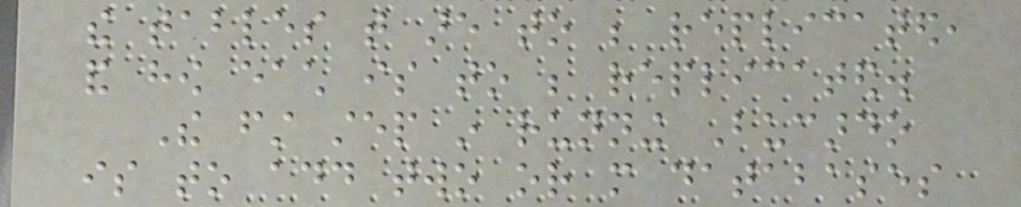the tables that are to be replicated,
and how each is to be replicated.
The first step in running Bucardo
is to add two or more databases
